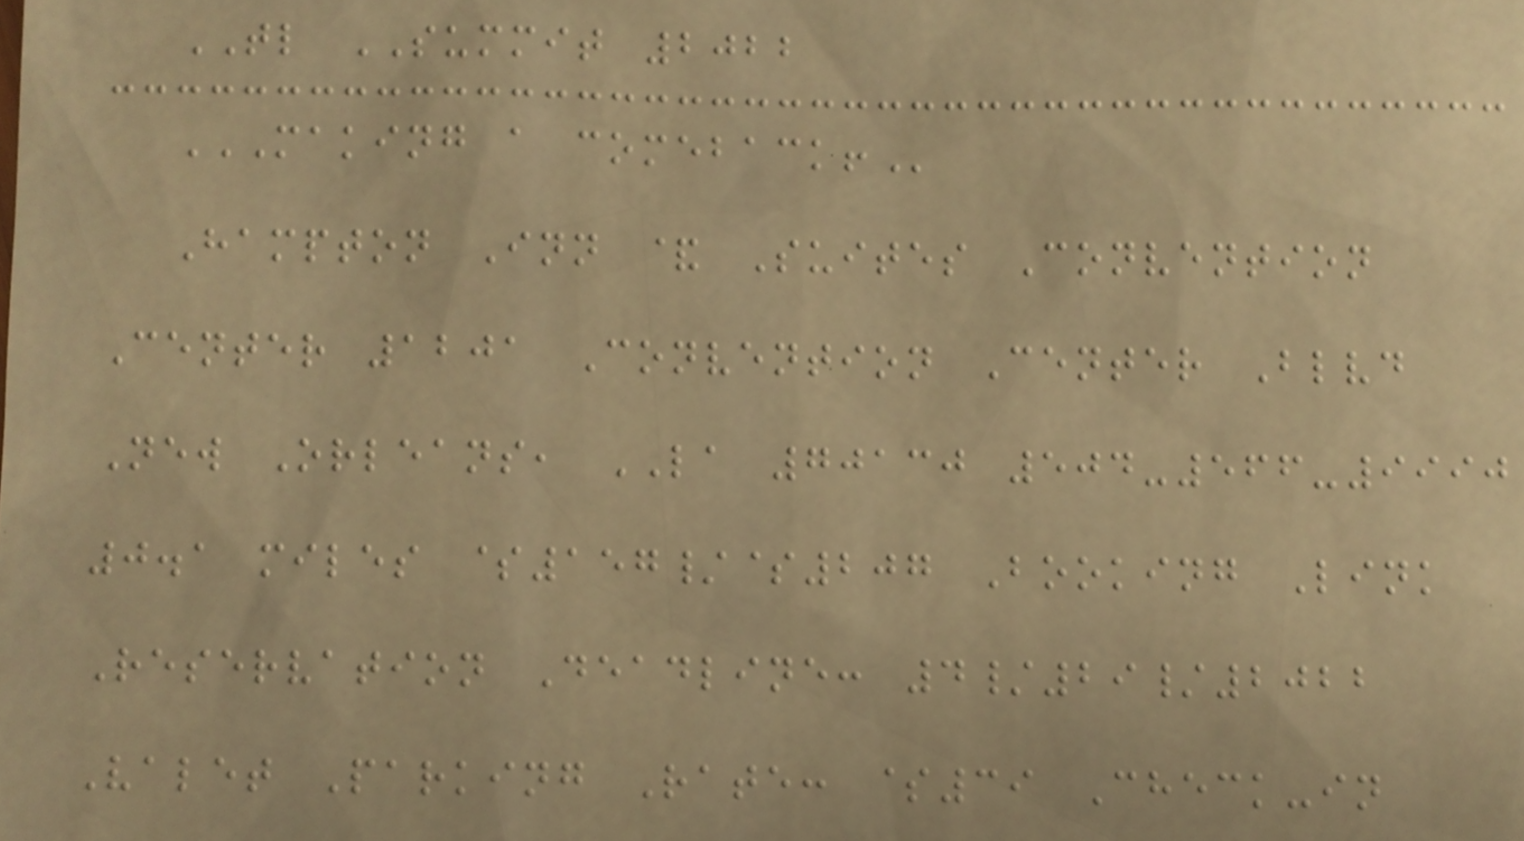TL SUMMIT 2022
MAKING A COMEBACK!
Hampton Inn & Suites Convention
Center 1201 Convention Center Blvd
New Orleans, LA 70130 504-566-9990
0.1 miles $157/$207 Booking Link
Reservation Deadline: 4/29/2022
Valet Parking Rate: $39 Check-in
